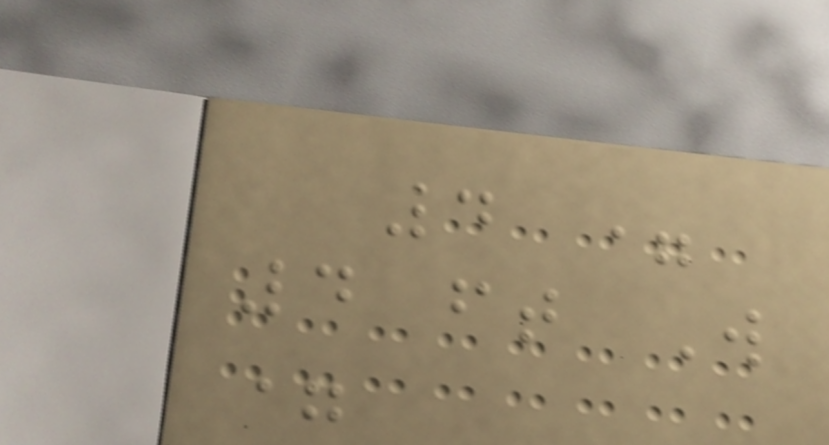4 =
4 ft W
=
